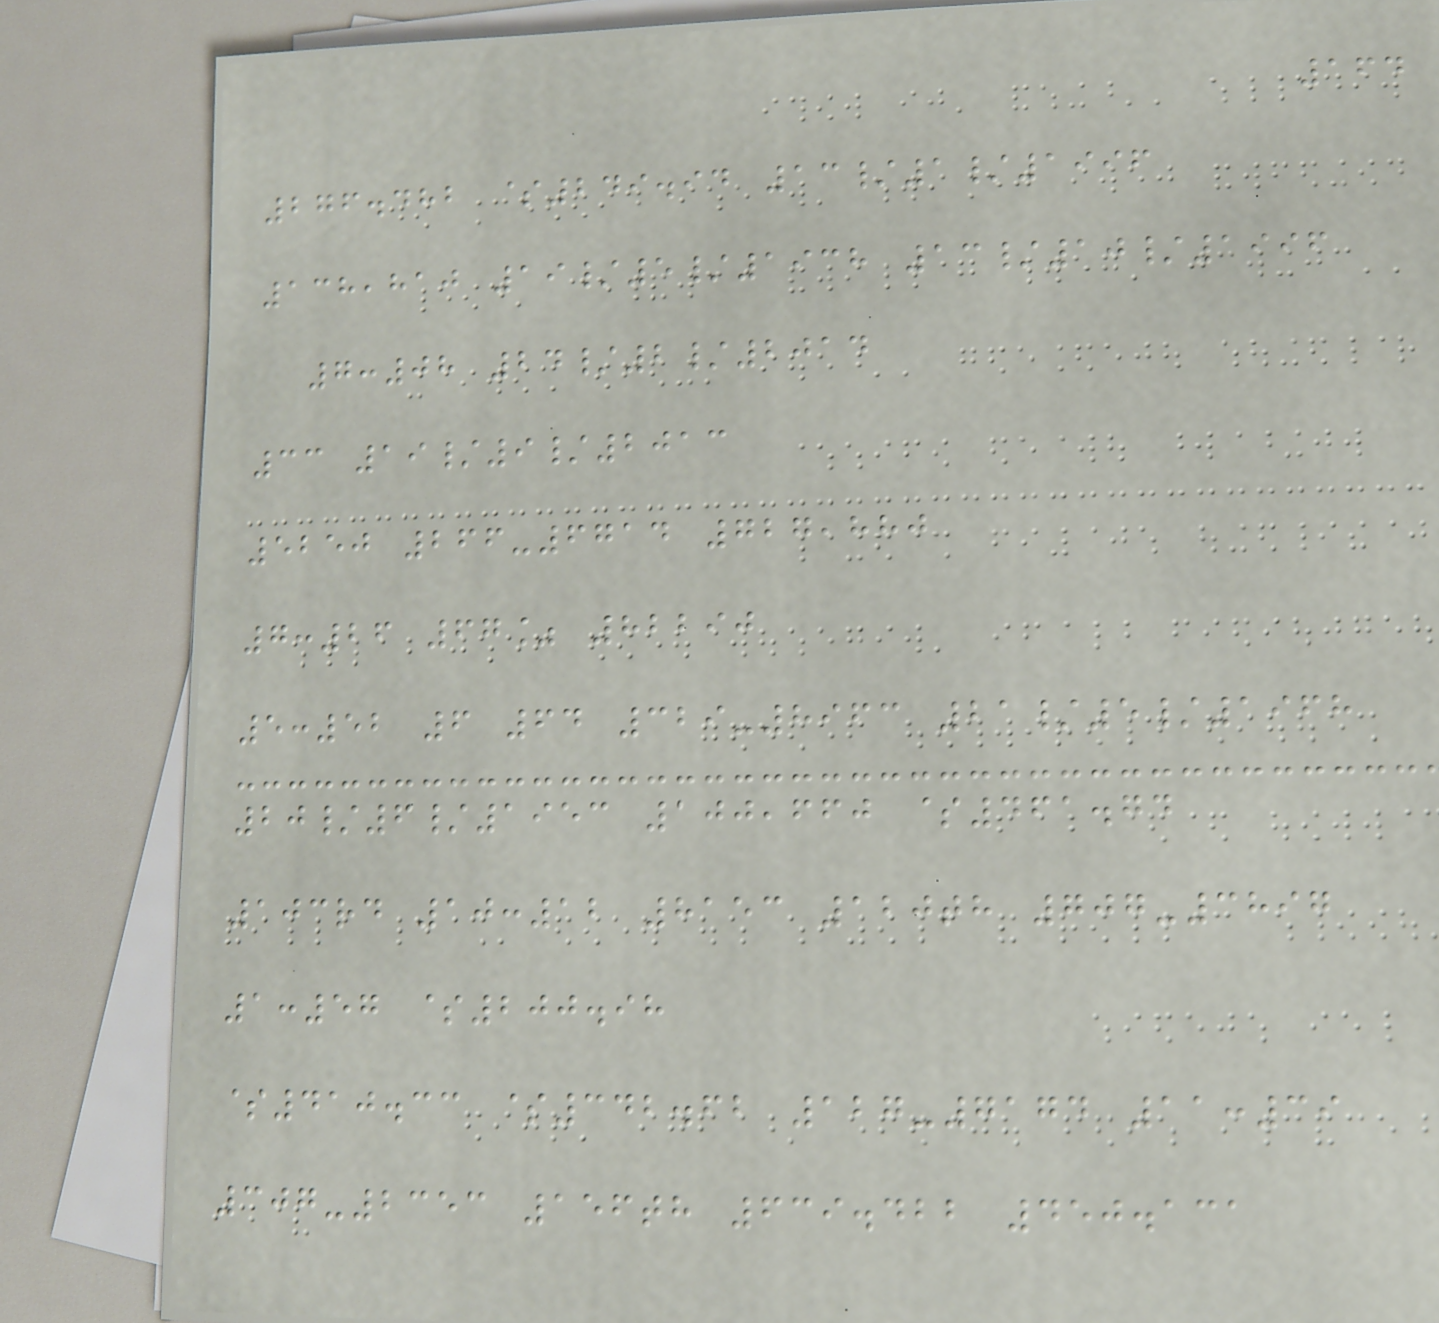164
276.482 $249.94 13/1/1996
138,810 19/5/1938 13/10/1996
7:08 24/2/2014
33 19/9/2013
5250 266-6714 727,880
7:26 67% 82290
5:52 6 64 329-8963 21/5/1968
20/6/1953 100,660 $461.74
103rd 10:12 8153 120th 707-3897
1:57 $200.98
$410.33 $342.62 127-7174 11:39
307-2353 156th 639.422 450.131
